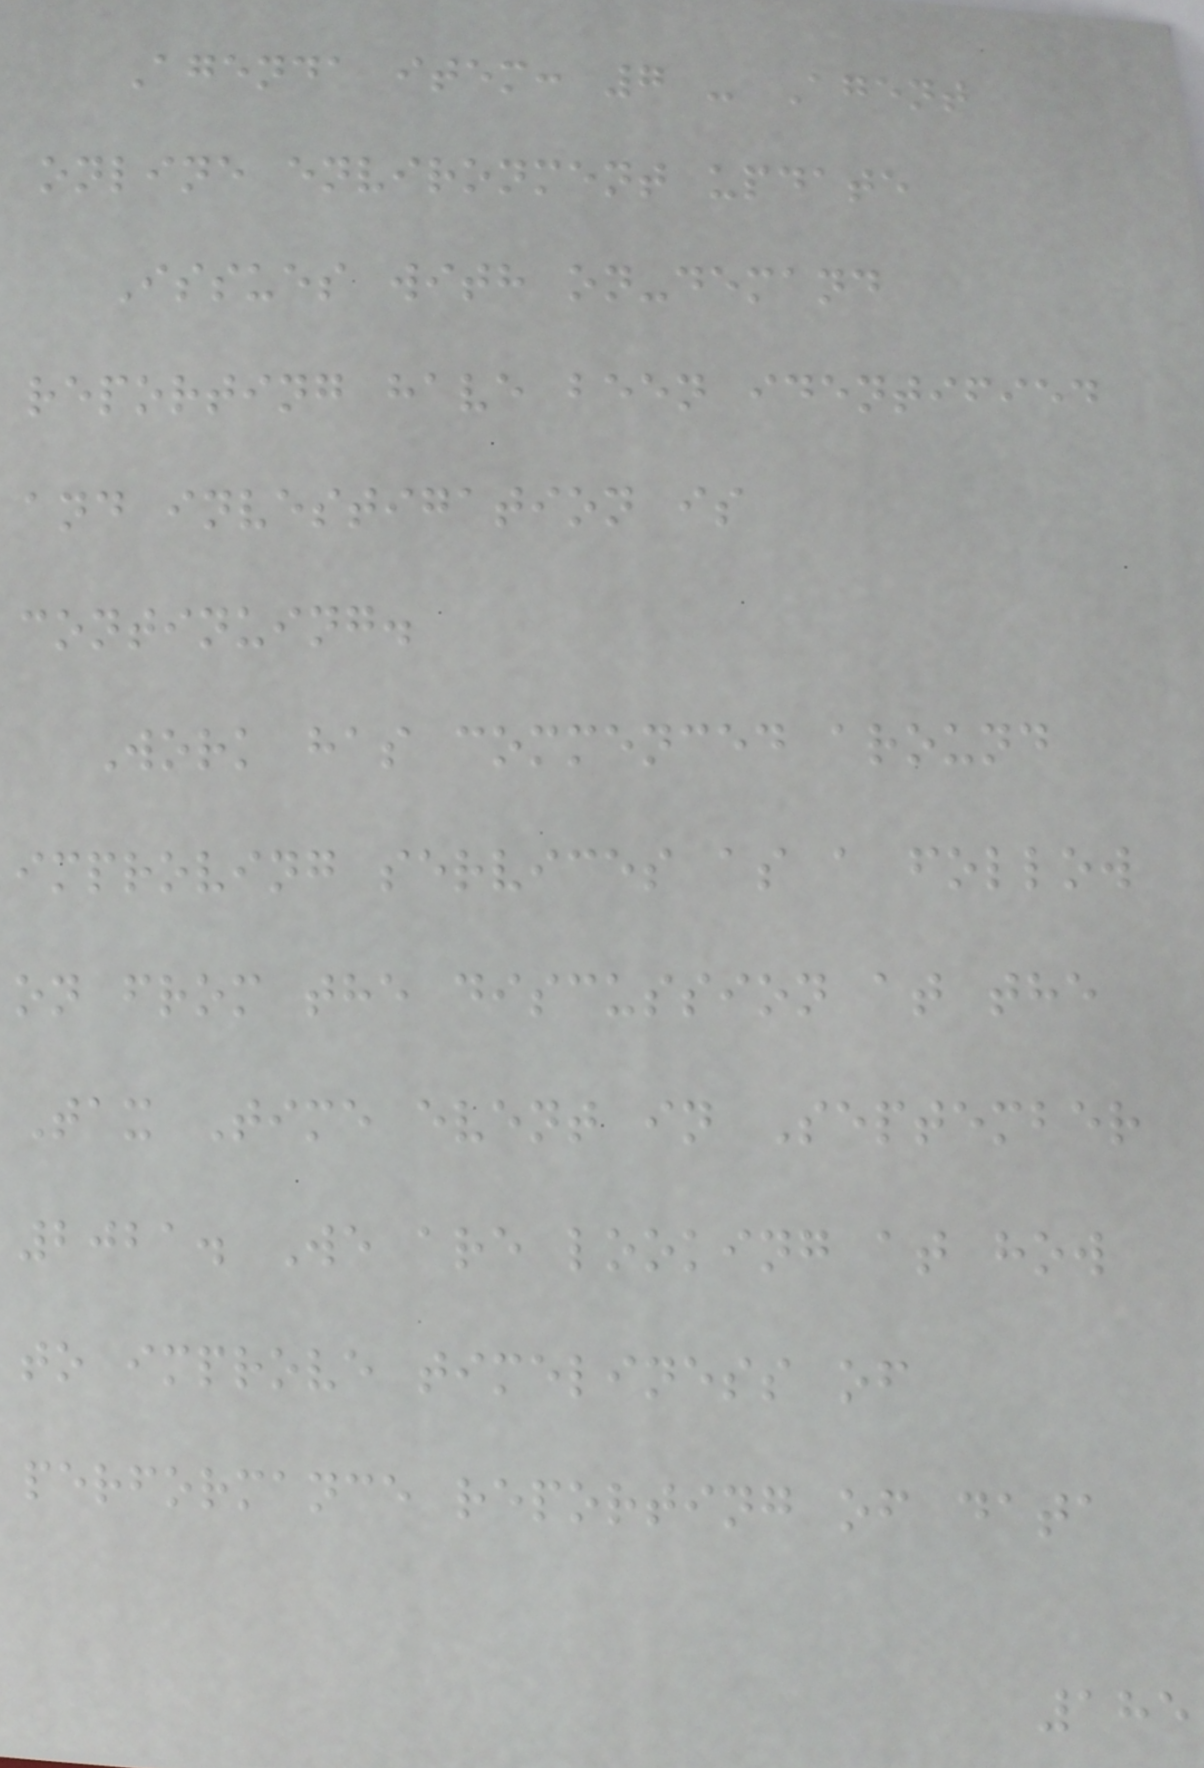Agenda item: 7 - Agent
online environment update
Issues with on-demand
reporting have been identified
and investigation is
continuing.
Work has commenced around
improving services as a follow
on from the discussion at the
Tax Time event in September
2021. We are looking at how
to improve timeliness of
performance reporting of data
185
